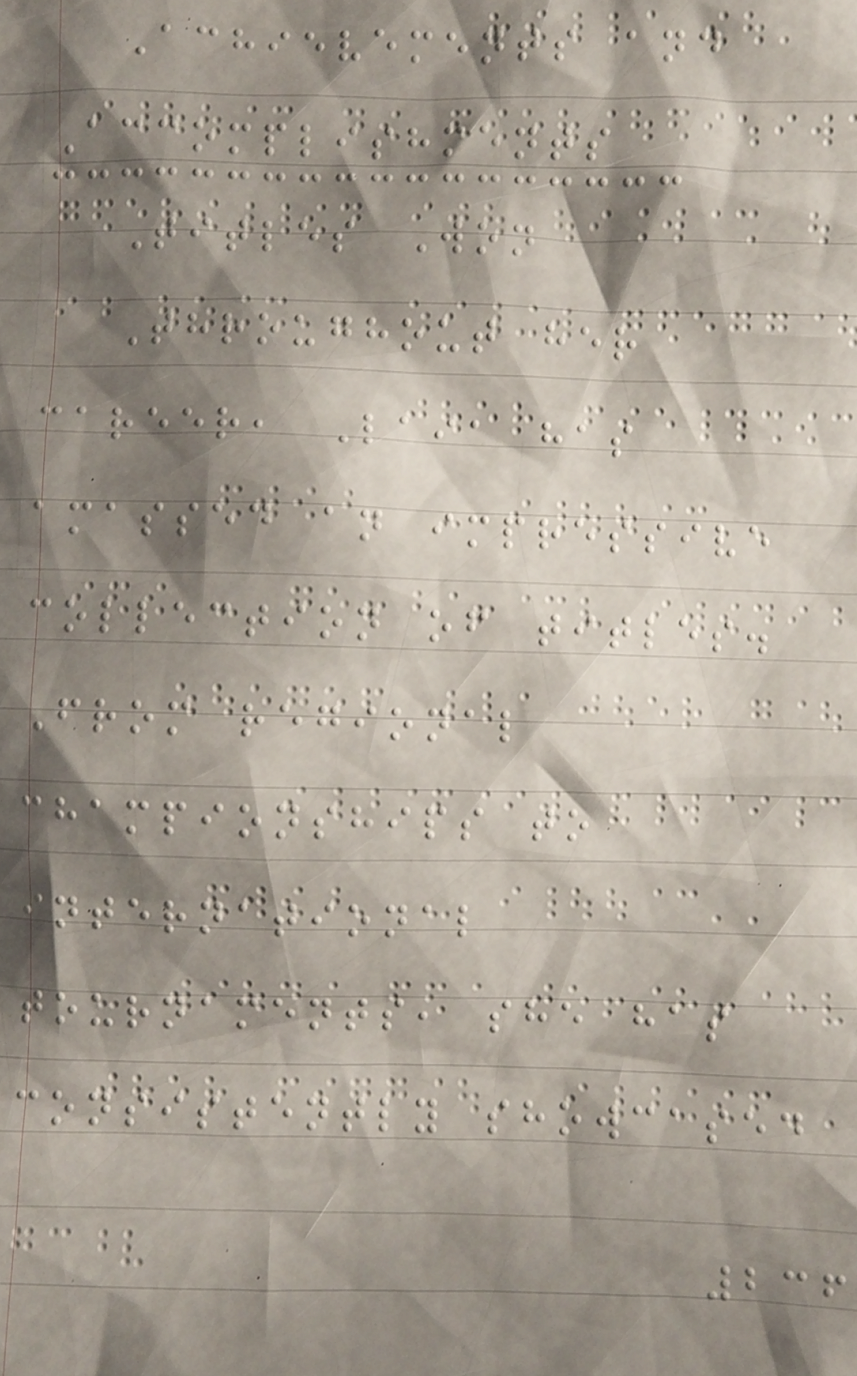Achievements and
Accomplishments
Titles Won
Throughout her
career, Laia has
amassed an impressive
collection of titles.
From regional
championships to
international
tournaments, she has
consistently showcased
236
